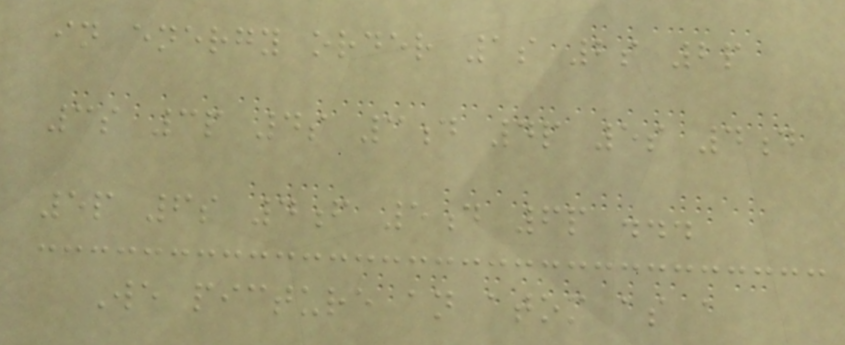in energy order 1s 2s 2p
3s 3p 4s 3d 4p 5s 4d
5p 6s 4f 5d 6p ...
We picture an atom as a
